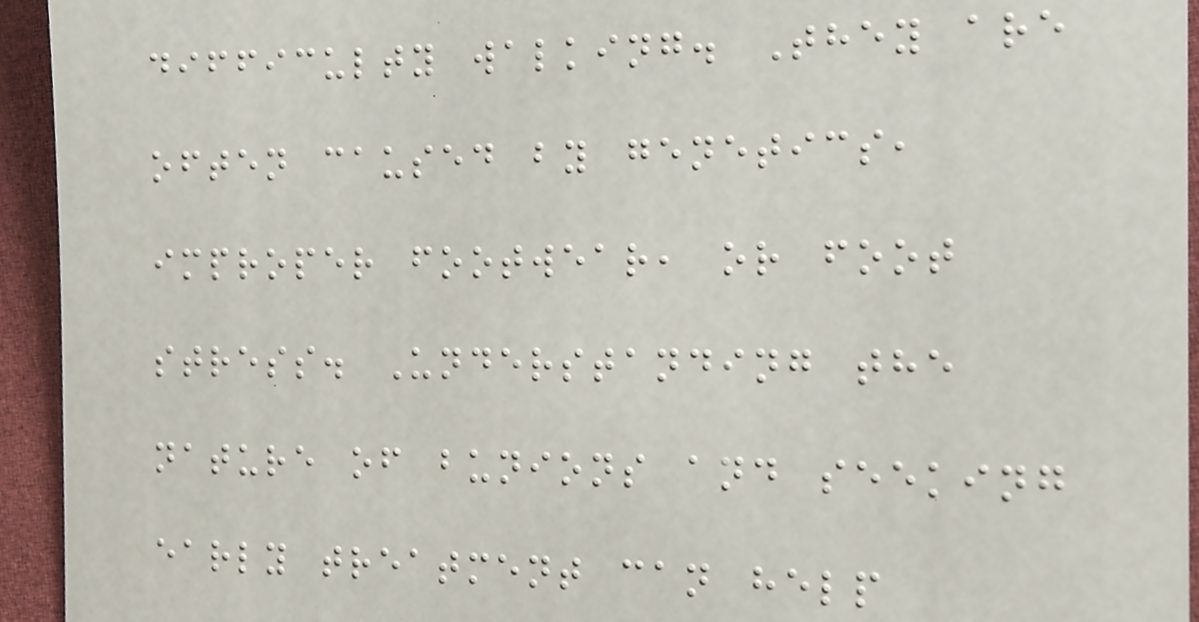difficulty walking. They are
often caused by genetics,
improper footwear, or foot
stress. Understanding the
nature of bunions and seeking
early treatment can help
